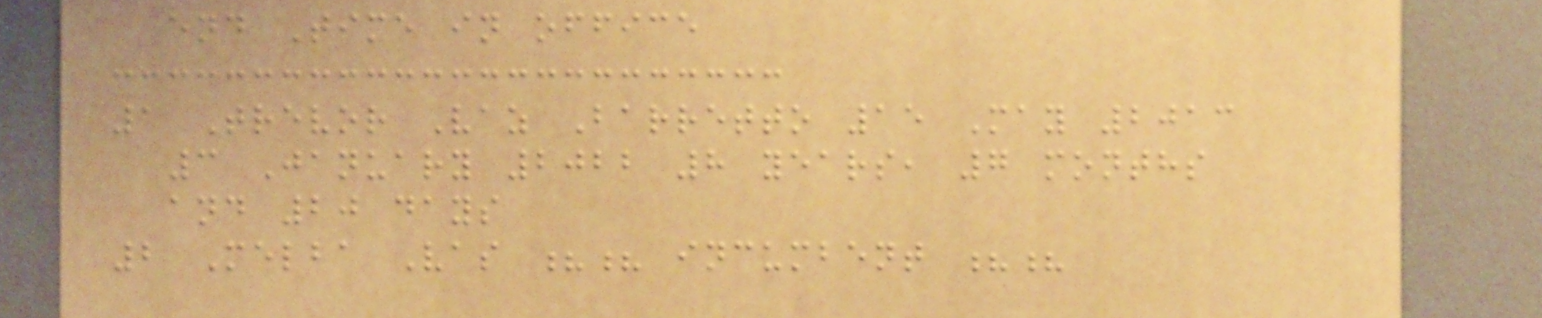end Time in office
1 Trevor Vaz Barretto 15 May 2013
3 January 2022 8 years, 7 months
and 20 days
2 Melba Vas ?? incumbent ??
